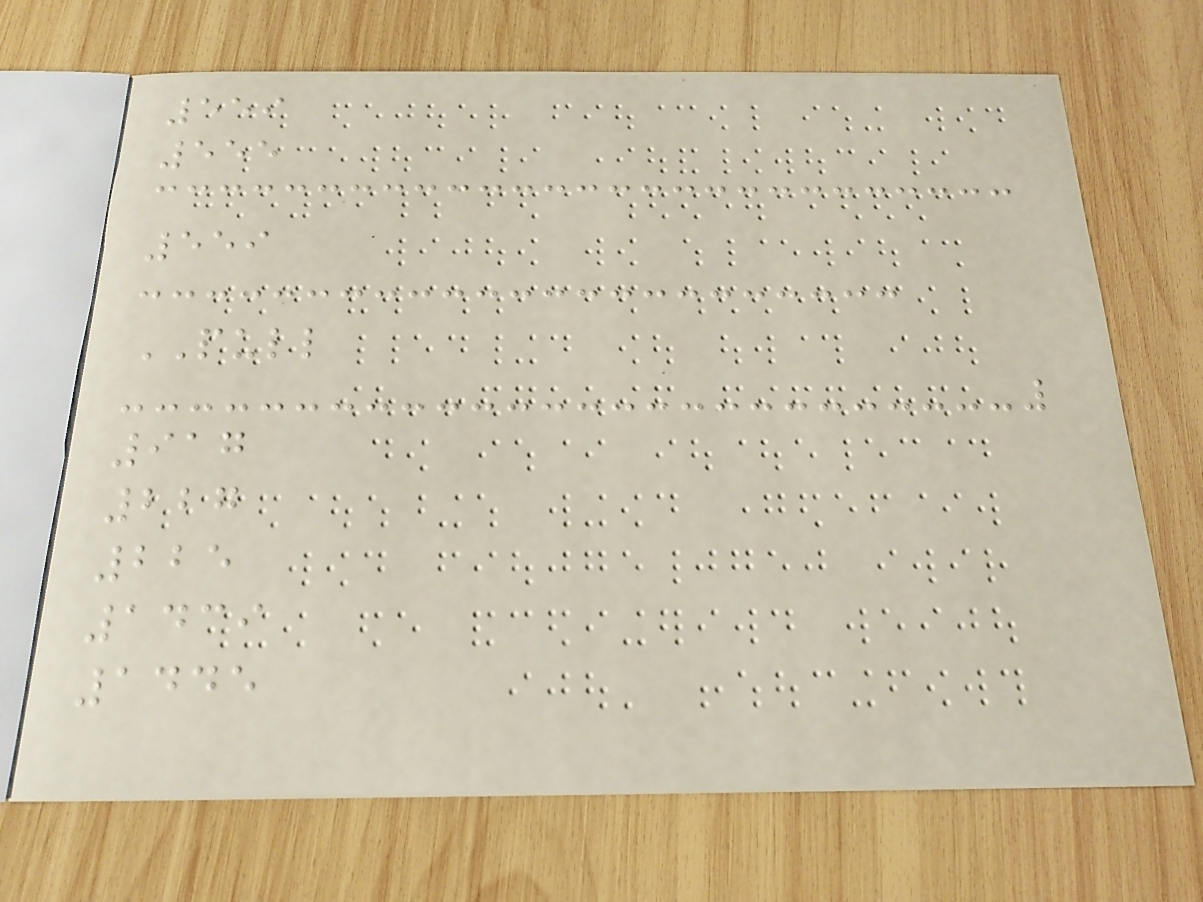559
555
559
PULL
917
227
225
1439
1445
